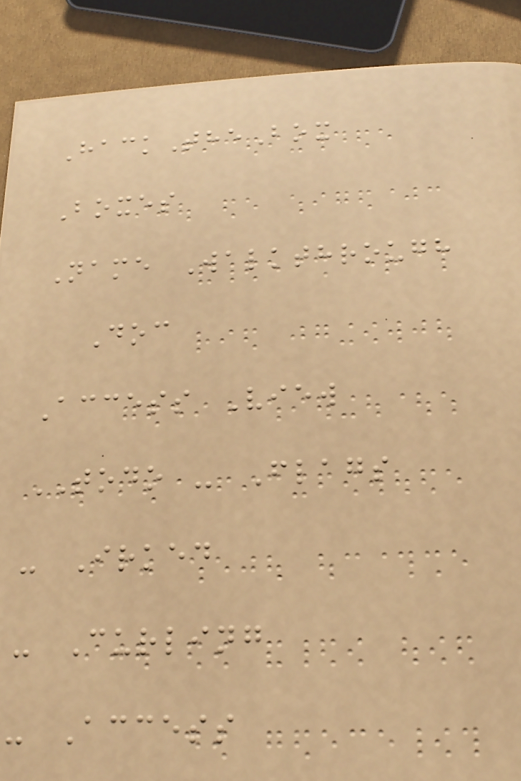HackTheBox
Boxes
Name Walkthrough
Doc
Access View
TODO - Flags
- Irked
- Curling
- Access
